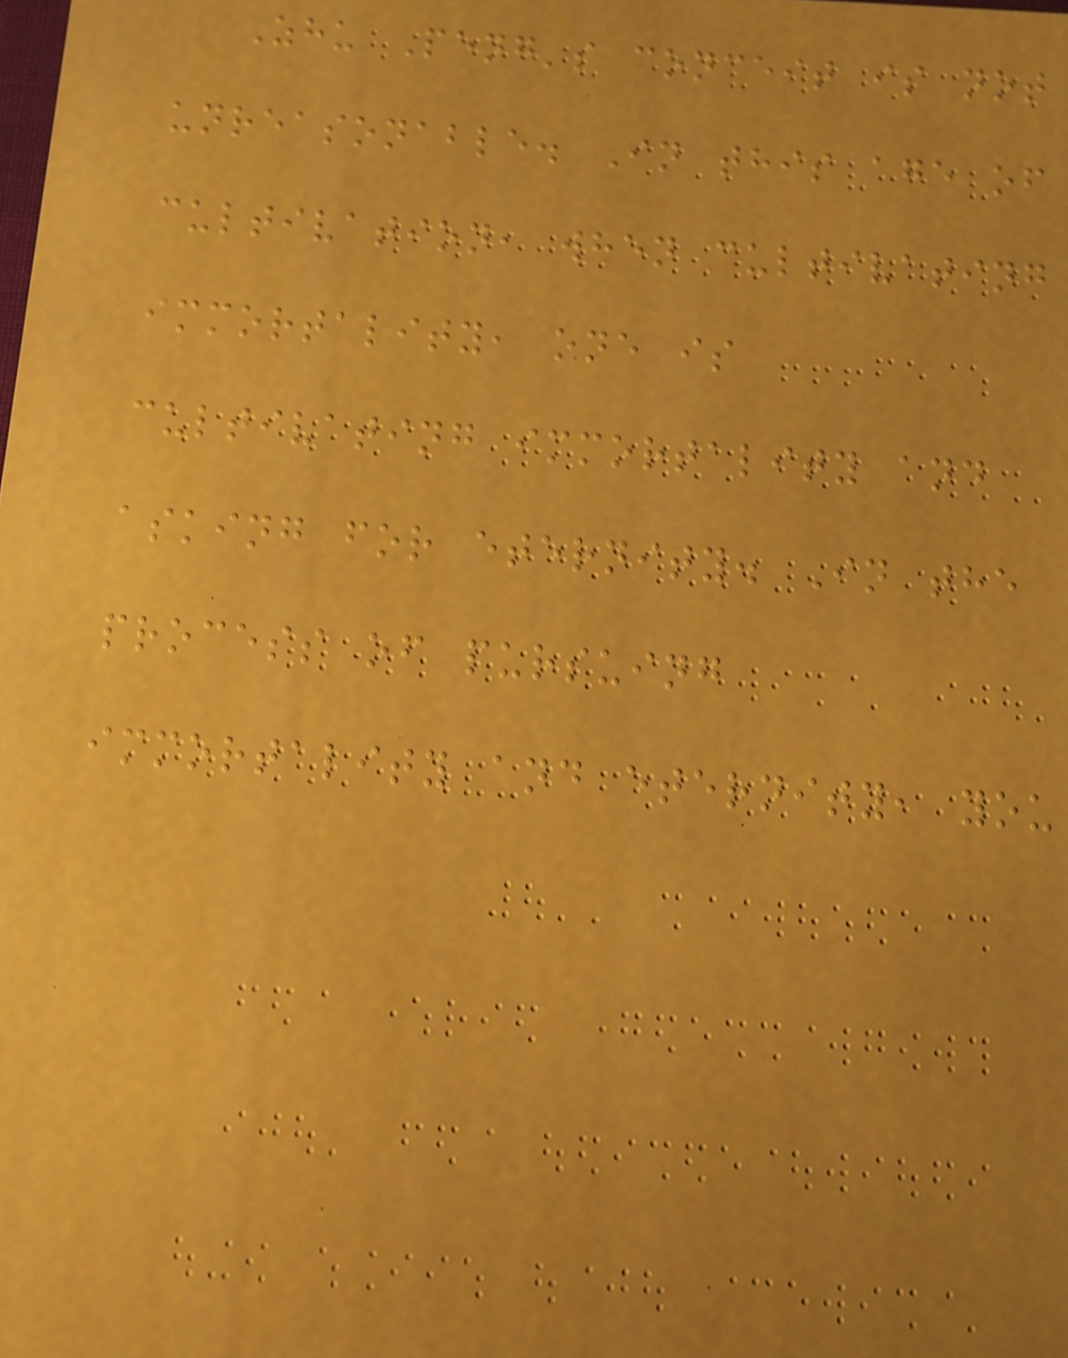Zhu Peng's conceit is not
unreasonable. In this age of
cultivation, when cultivating
immortality, one is
cultivating immortality and
asking for eternity. In the
process of pursuing
immortality and eternity, you
